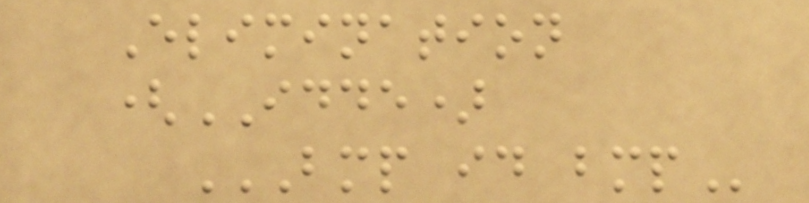Elimination
(IDDE)
BMP ID BMP
